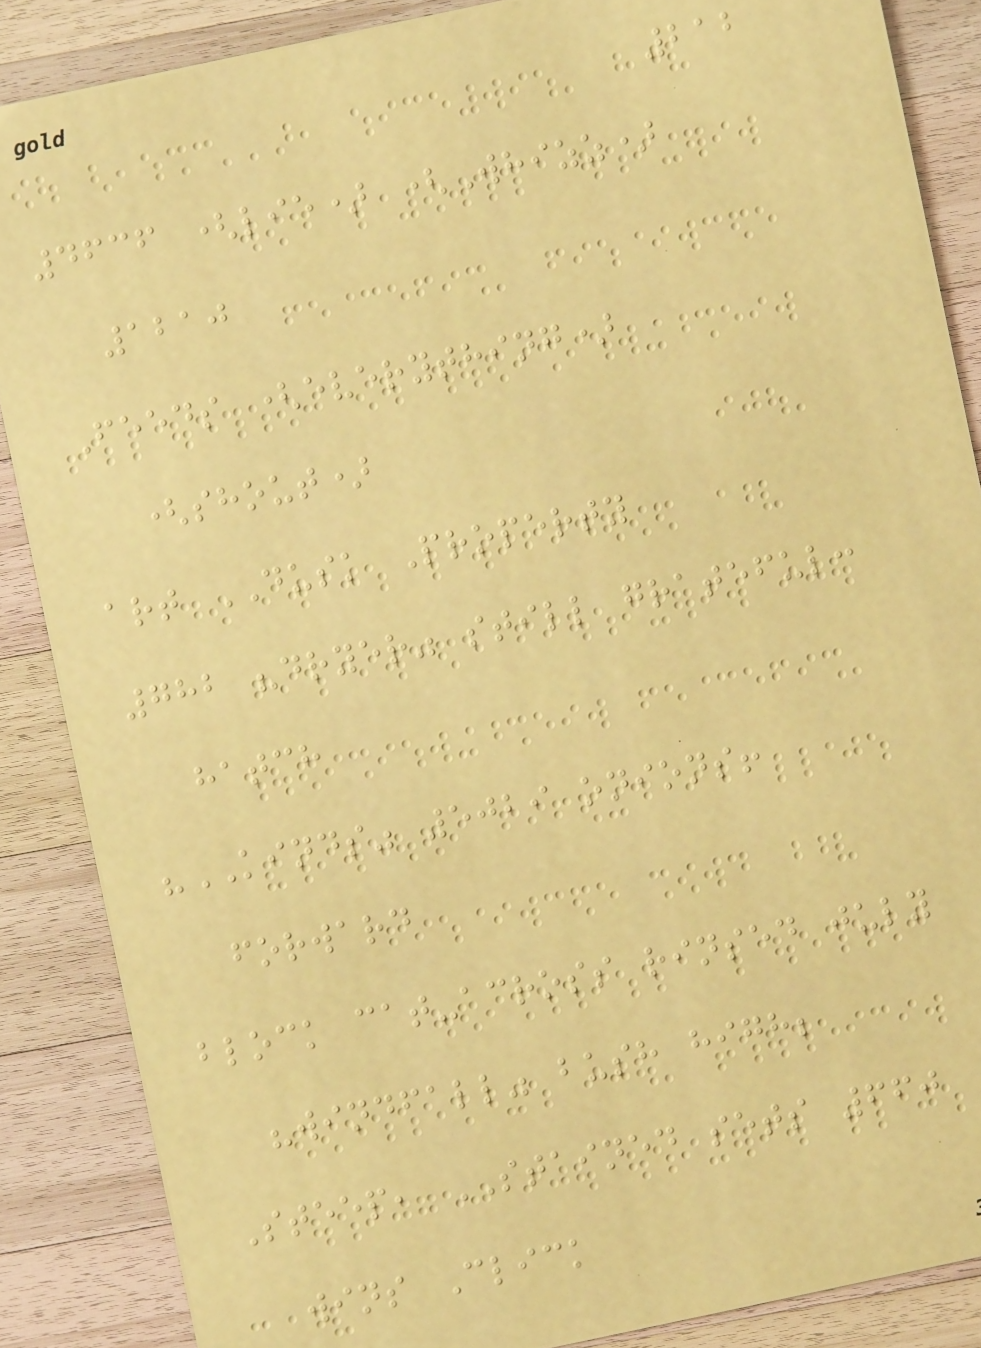212
4636 (lie) (Whizz)
1210
Feeds (everything)
(shout)
art DUSK Property
782 "dryer" still grateful:
hatch
"KINDS" 5029 onions!
forward
block cat-across rinsed july
"windfall" bush high;
Steep, STAINED sets 660
wins Click
